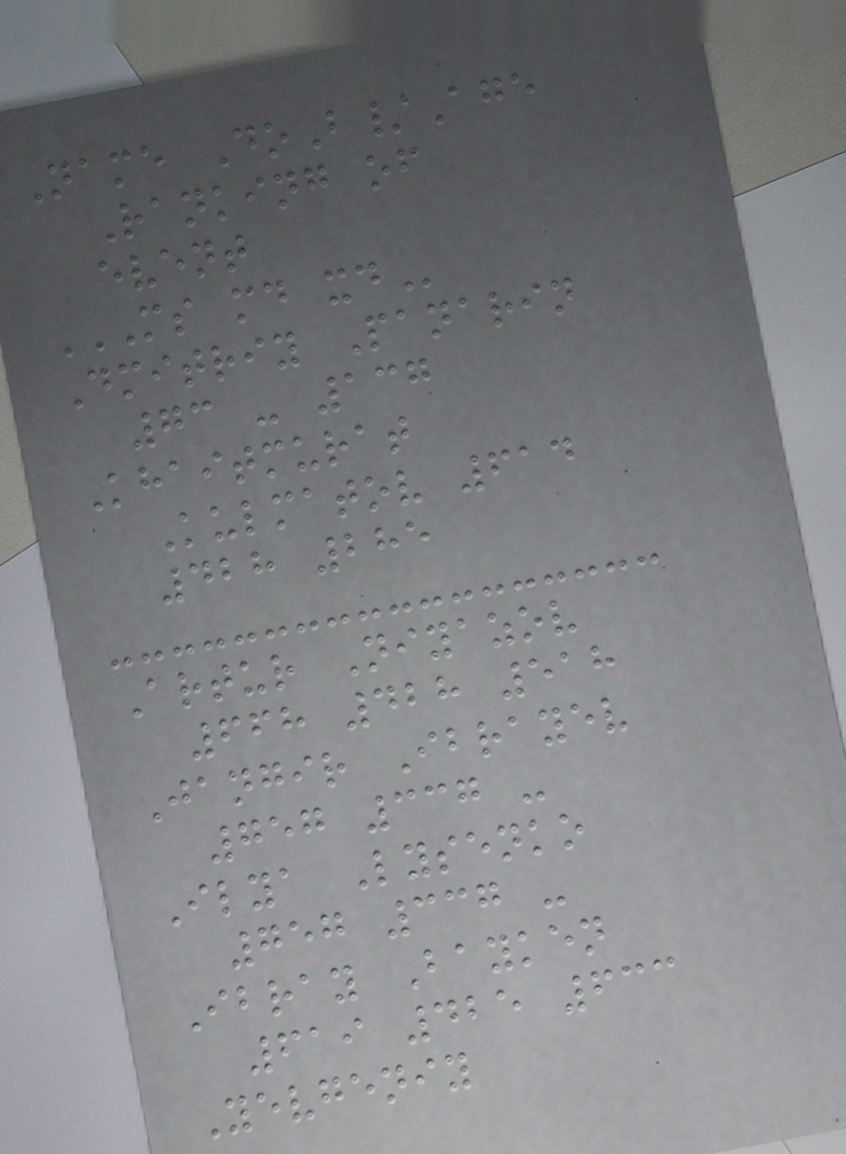Name DoB/Age
Ranking of
event
MS MD XD
Dmitriy Panarin
73 - 137
Khaitmurat
Kulmatov 614
428 285
Artur Niyazov
668 428 518
Jangir Ibrayev
757 337 -
Ilya Lysenko
757 337 -
Ibray Bayken
619 425 633
Yevgeniy
